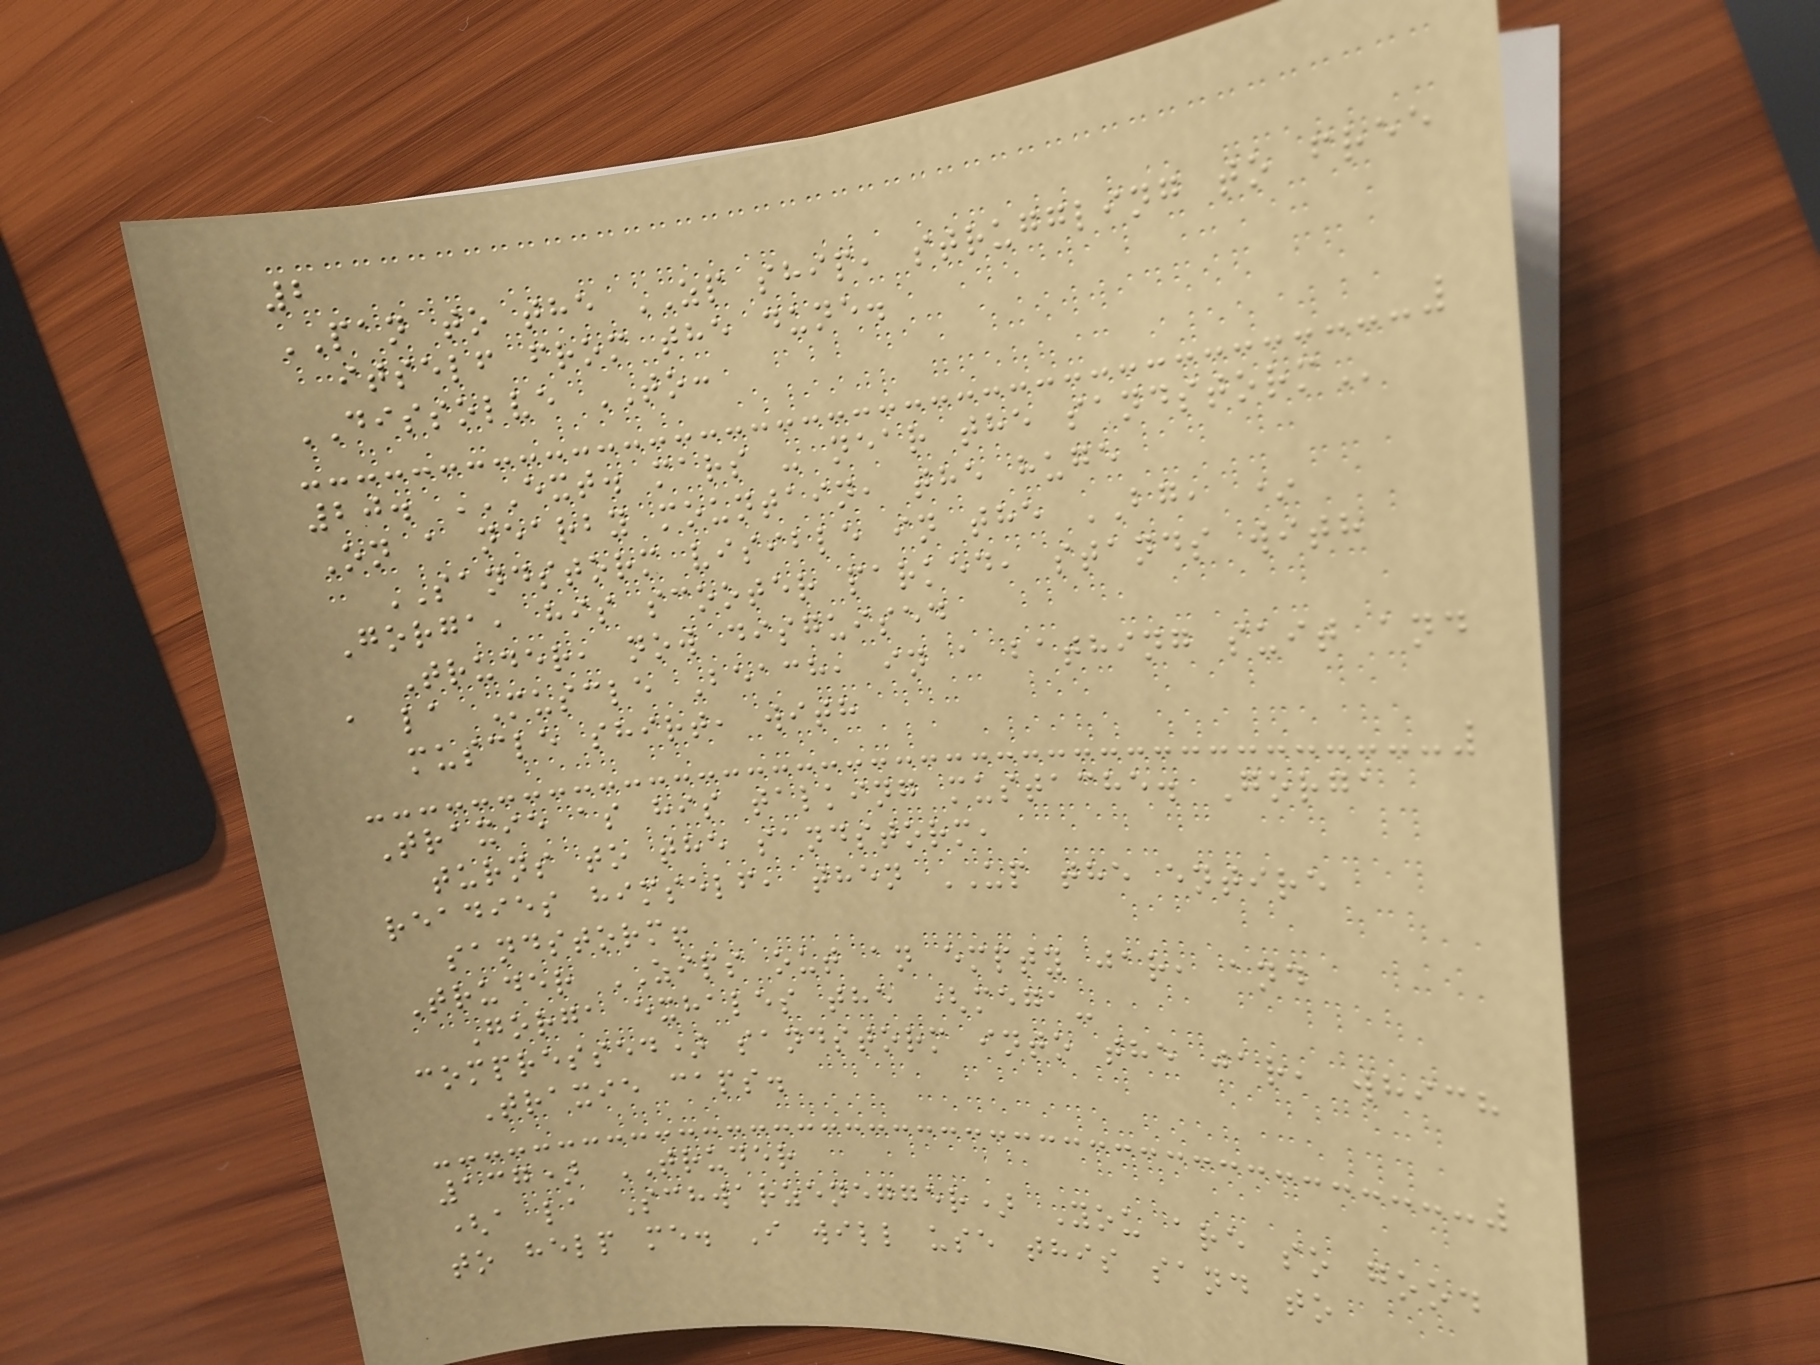2
PAN to the ZP ship, struggling to free
itself from the dune.
DISSOLVE TO:
20. EXT. MARS - NEAR THE SANDSTORM
On a nearby mountain, the huge
SANDSTORM visible in the BG, *
Gorga, his scooter parked, stands with
Truder, now disguised
a la Muscle Beach, in a bathing suit and
muscle shirt, with
Traxie as his talking mustache. Gorga
turns to the sandstorm,
readies himself, then UP the entire
sandstorm!
Truder ZIPS out an empty jar, and
Gorga exhales the (mega-
compressed) sandstorm into the jar, which
Traxie caps.
137) TRUDER
(a la Schwarzenegger) You are so good
to help me. I will use this sand to
